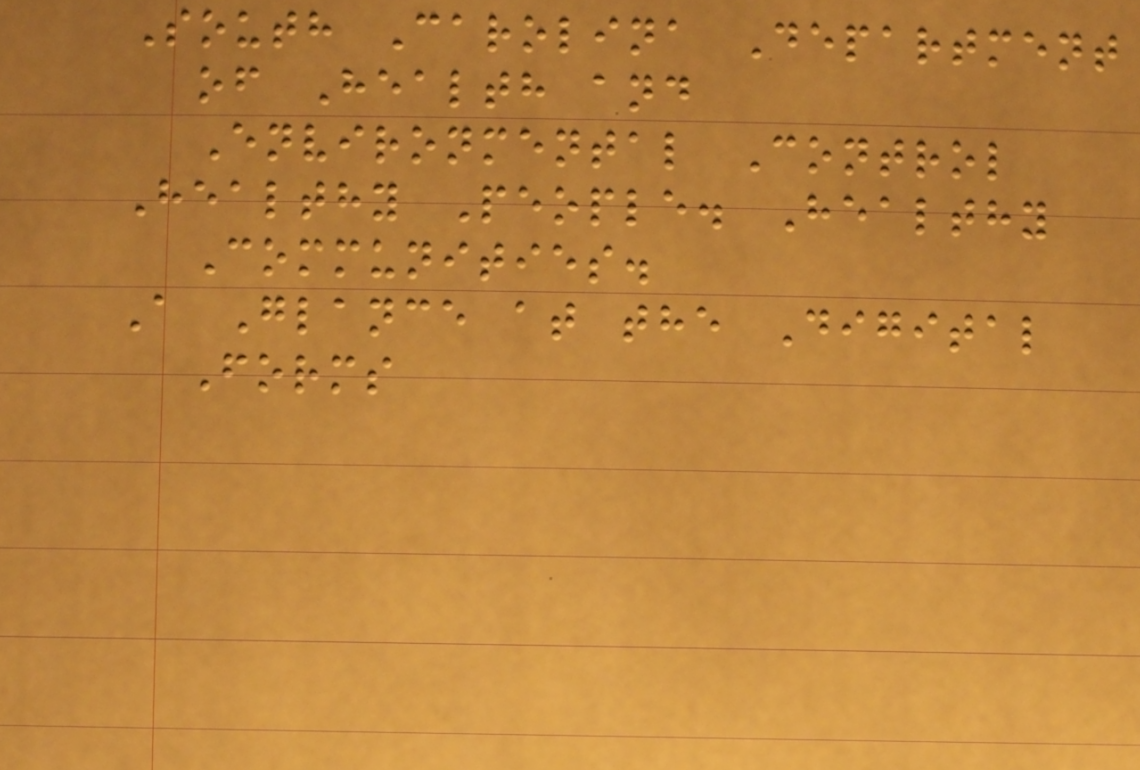South Carolina Department
of Health and
Environmental Control
Healthy People. Healthy
Communities.
A Glance at the Digital
Forms
